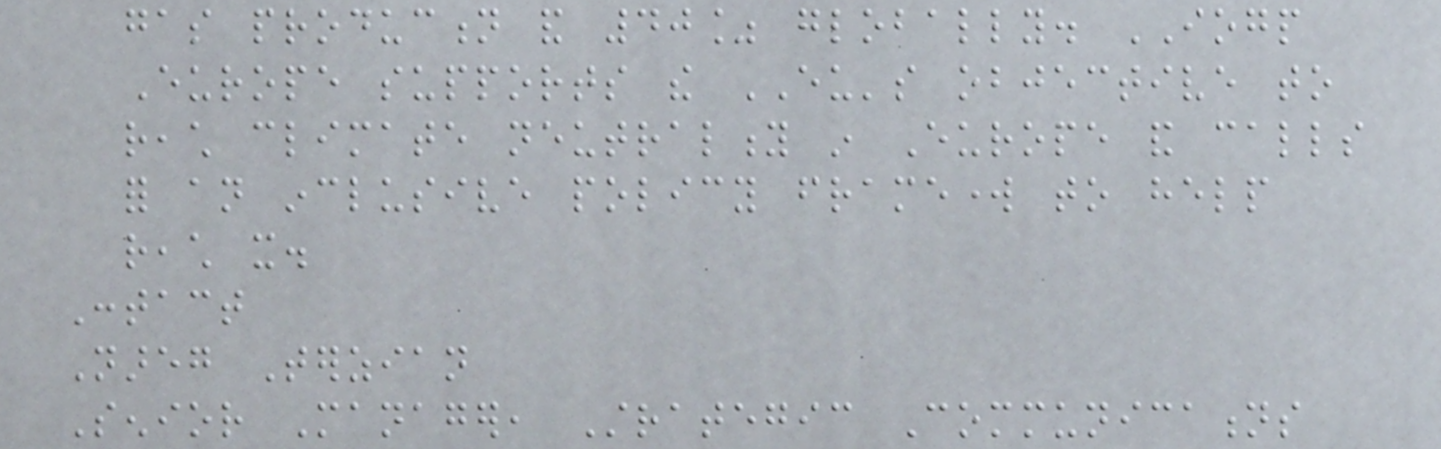gas production and 40% globally. IOGP
Europe supports the EU's objective to
reach climate neutrality in Europe and calls
for an inclusive policy framework to help
reach it.
Contact
Nareg Terzian
Senior Manager, Strategic Communications
